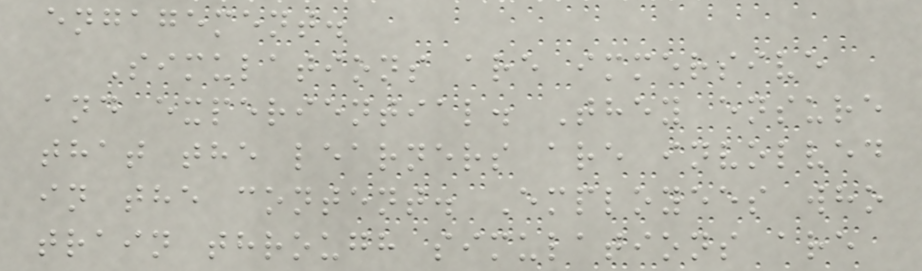engagement.
Simulations are immersive
and experiential. They ensure
that the learners are involved
in the content. Employees who
train through simulations are
